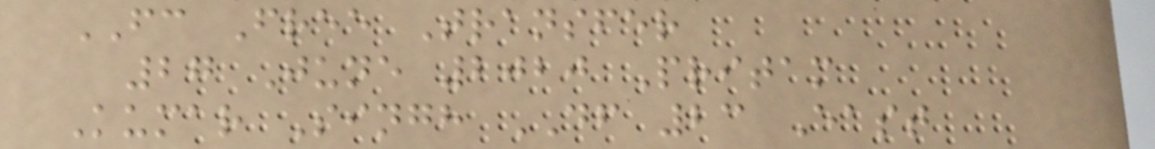FC Free Transfer
27 June 2020 Pritam
Kumar Singh DF 23 East
